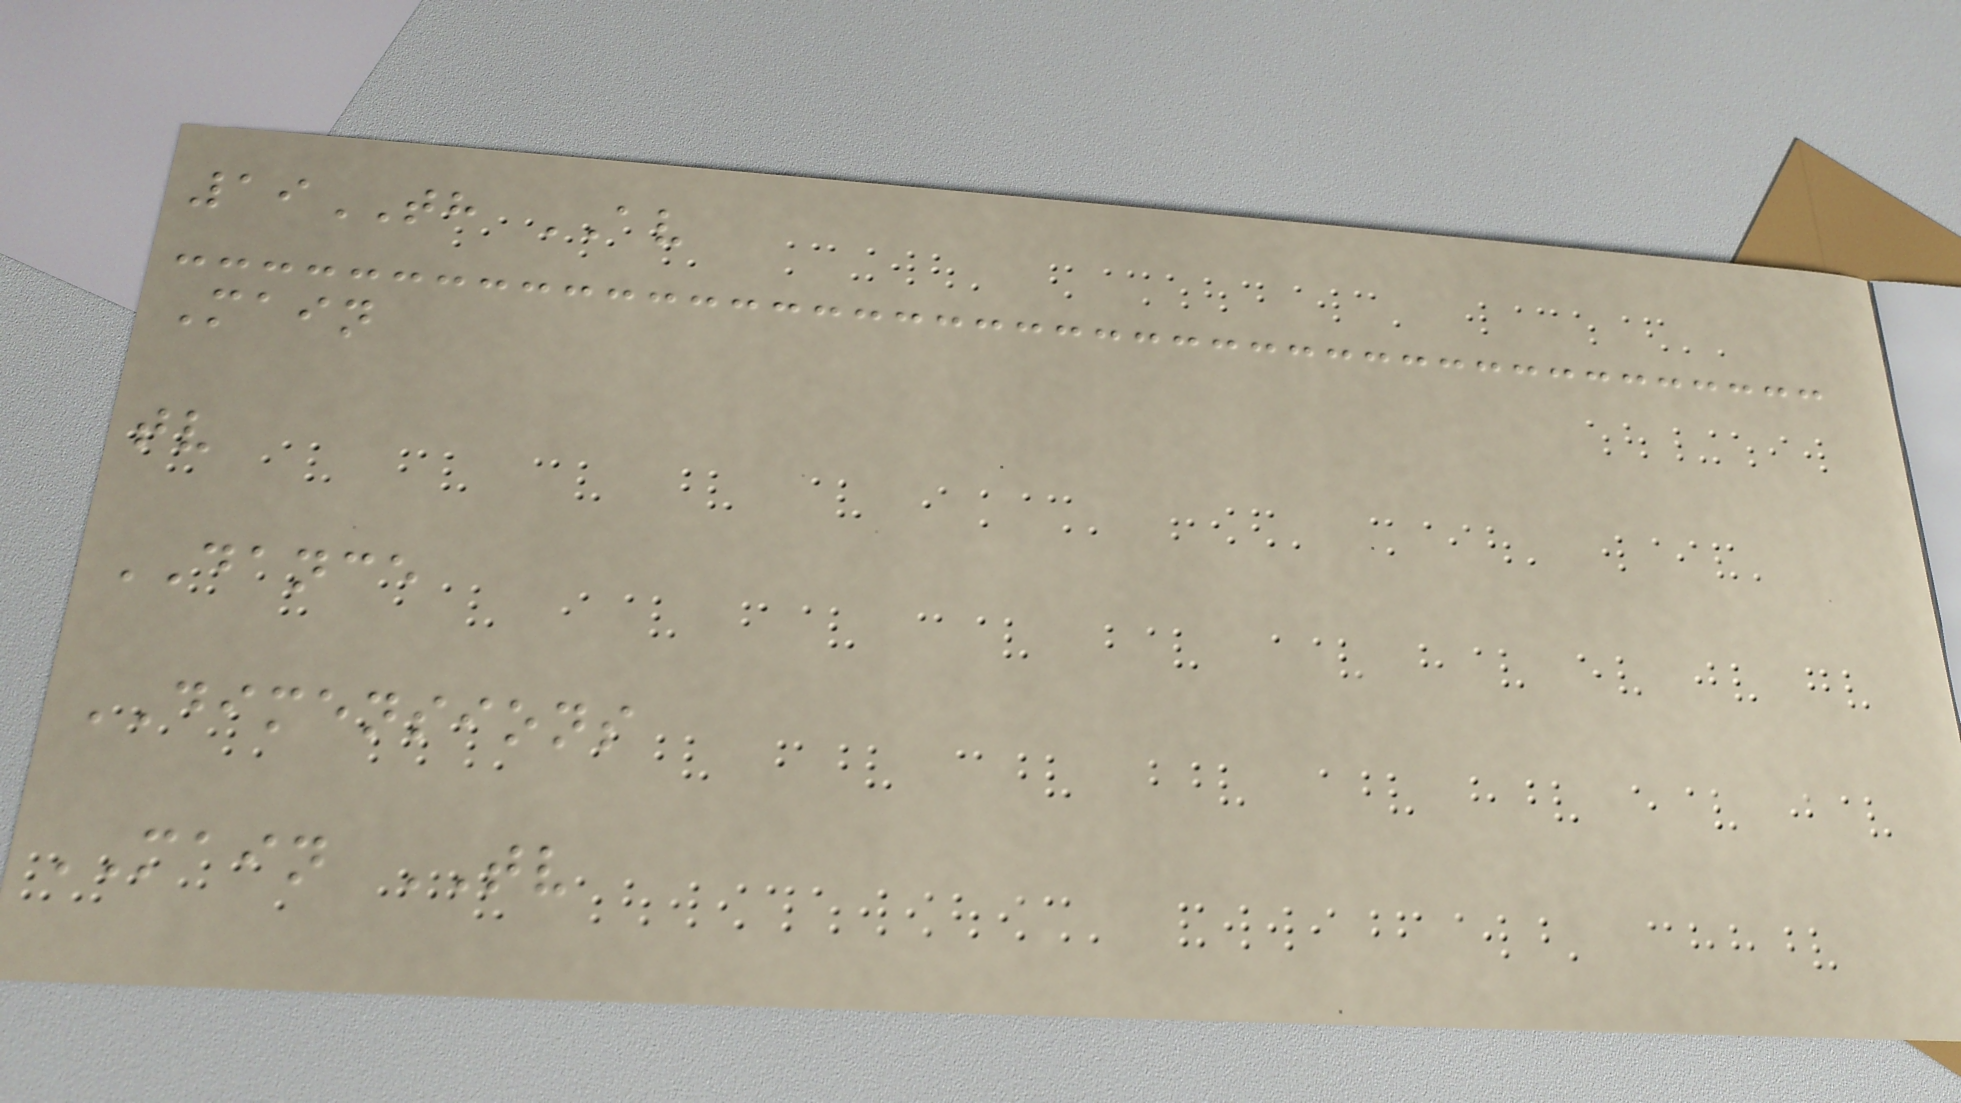19TH AV
Main
tv
DANCE
DIMENSIONS
MAIN TV
